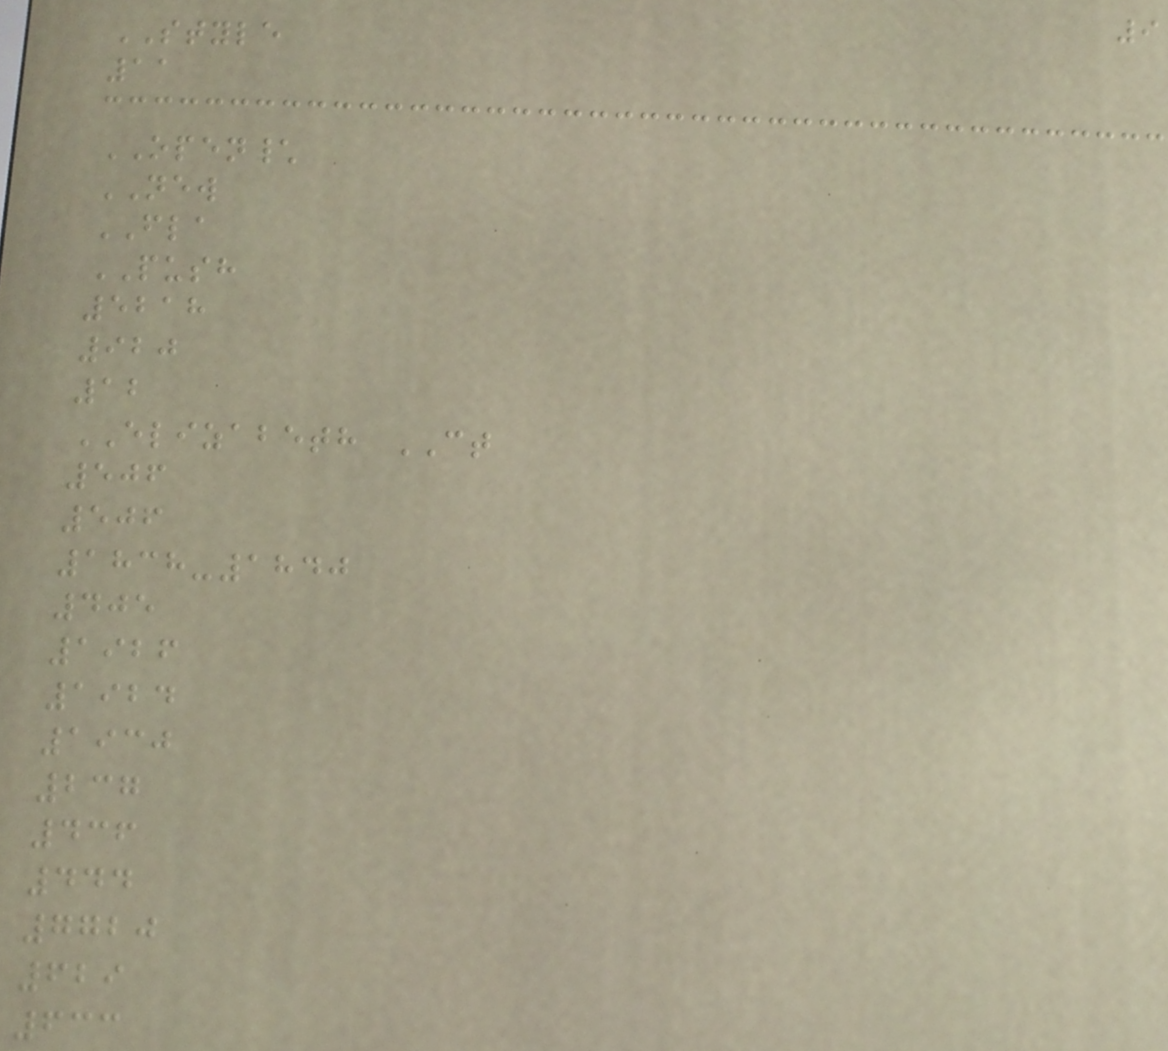9
STYLE
11
OPEN\
NEW
FLA
PUSH
5218
920
12
ELIZABETH CT
506
506
1838-1840
405
1926
1924
1930
237
436
444
7720
629
633
